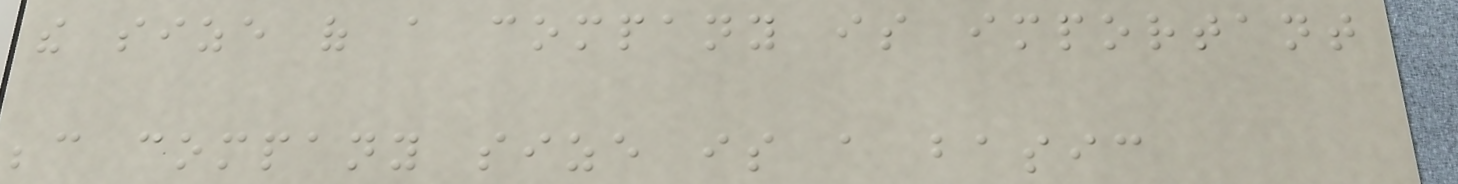the size of a company is important
because company size is a basic
